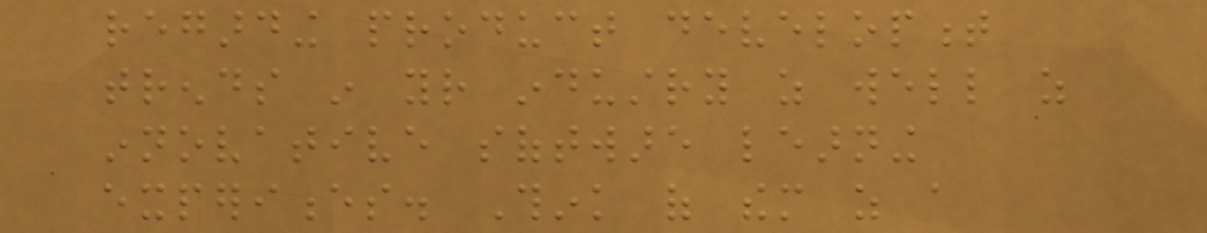regarding product development
trends in your industry as well as
innovative software learning
experiences. Think of them as a
